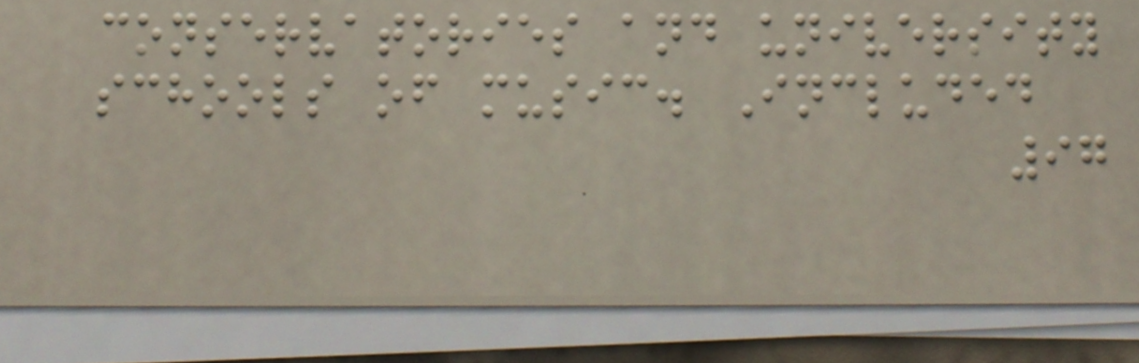conservatories and university
schools of music. Included
97
